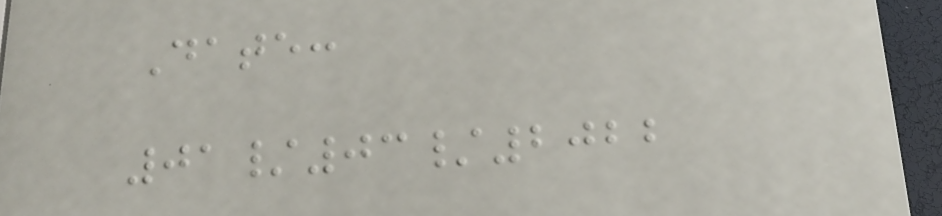Date:
01/03/2022
